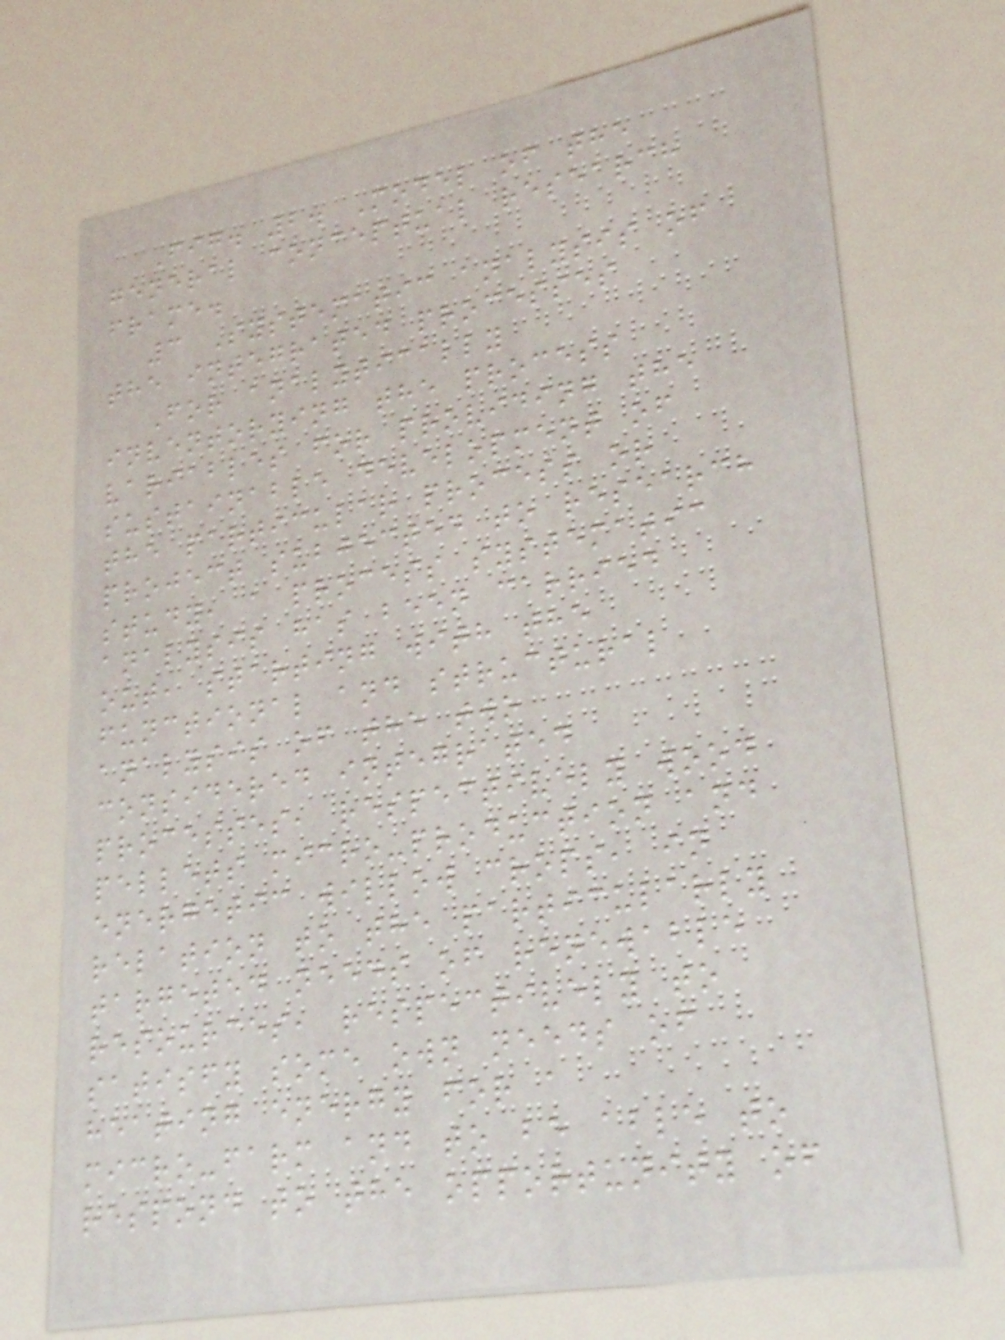Fig. 2. Model of the
general conceptual research
frame.
3 Systematic analysis of
the integrated processes
For analytically
inventorying the process
variables for providing the
sustainable development of
the particular process or
project subjected to research
study, a process systematic
analysis has been carried
out, starting with the
functional and structural
analysis of the two
considered integrated
processes, respectively wood
pellets micro-production and
energetic willow crops, in
relation to the particularly
targeted needs of renewable
resources, respectively to
satisfy some own needs of
heating energy for a
micro-farm and to be able to
respond to the opportunity of
